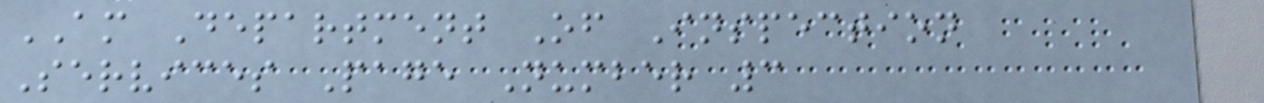AM Department Of Inspection
Services Page Number 3
